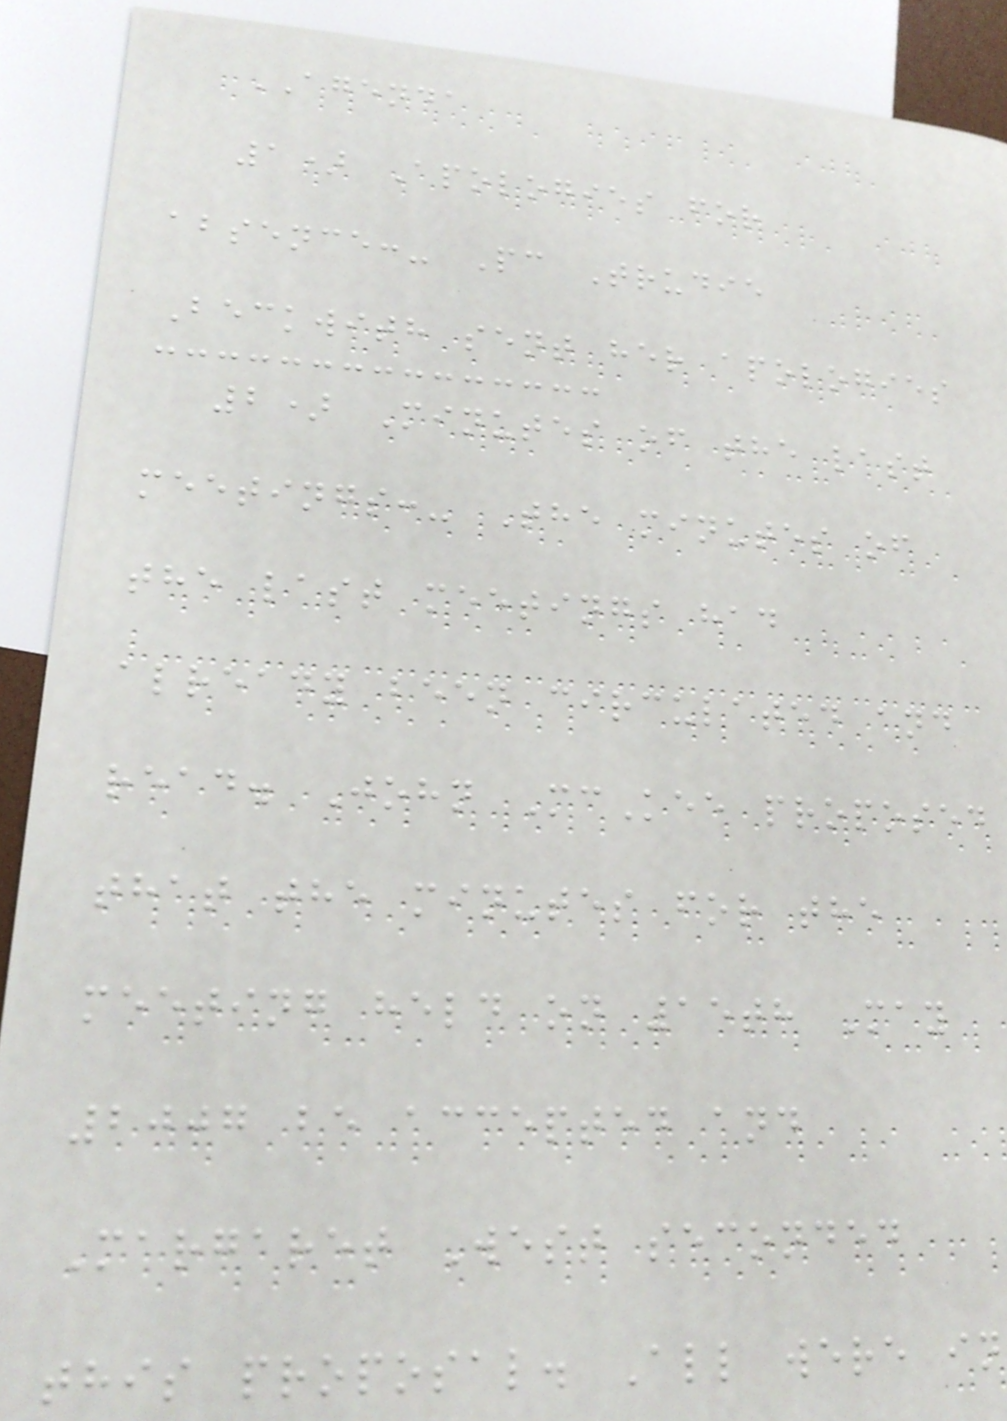AGENDA
1) Apologies for
absence:- Pc Trudie
Beckwith sent her apologies
2) Minutes of the last
meetings:- The minutes of
the last meetings had
already been circulated and
read. John McKee proposed
that the minutes for the
meeting held on 15th May
2007 be accepted and
Margaret West seconded
this proposal. All were in
